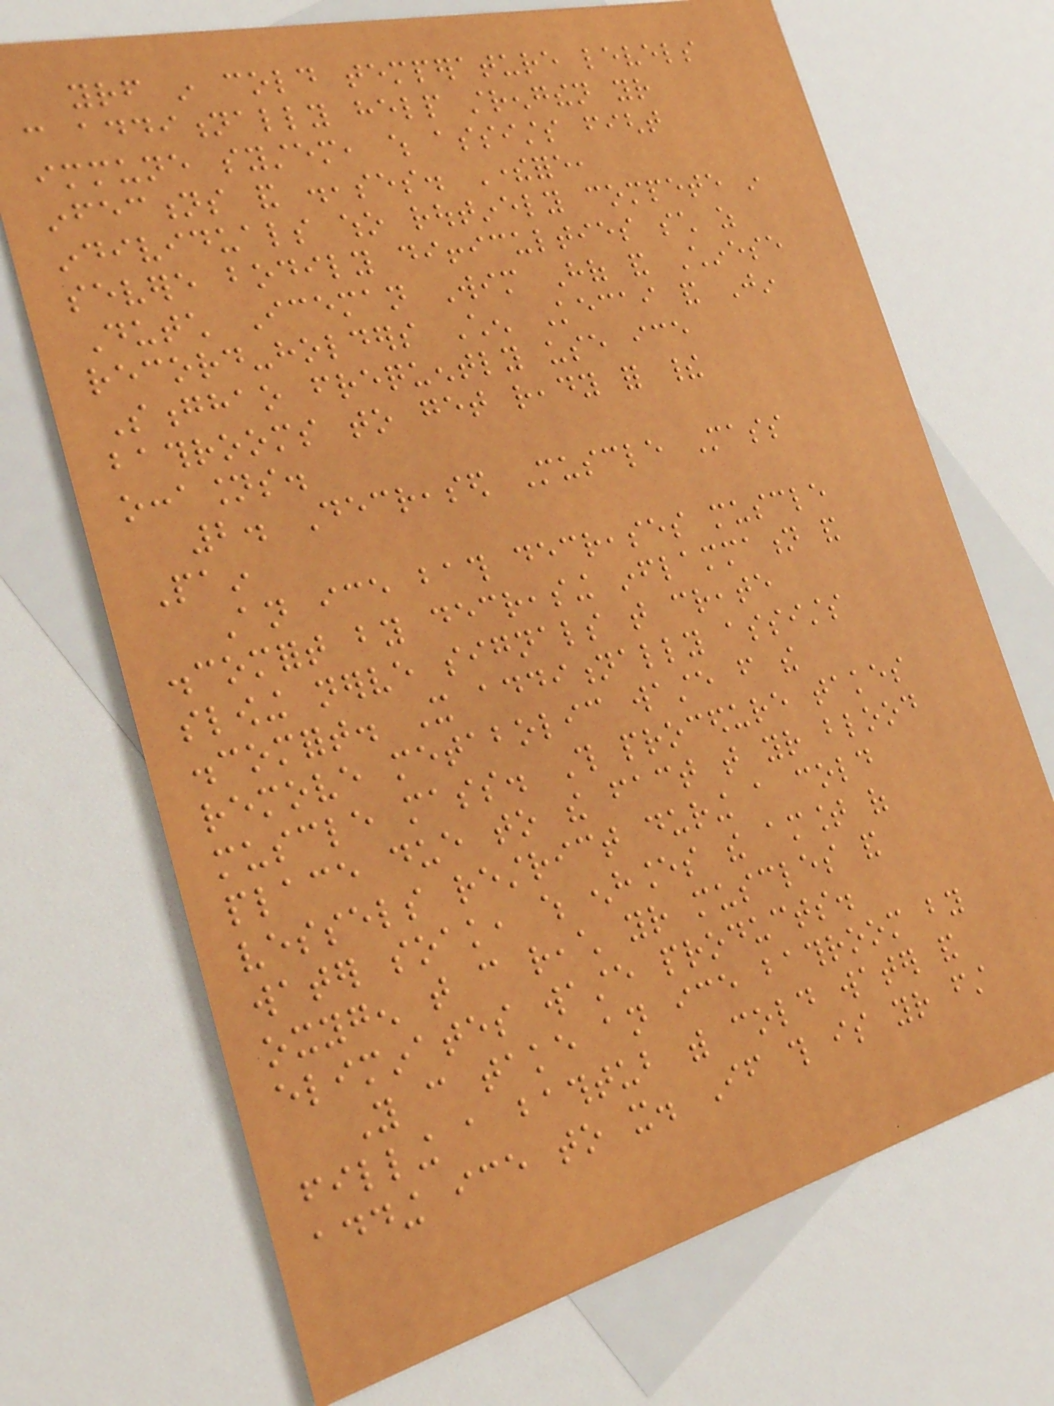yourself in cold temperature levels
can additionally help strengthen your
immune system, which assists fight
infections and diseases. Therefore,
individuals who routinely compete in
severe bodily difficulties such as
Dutch Iceman Wim Hof and Chinese
record-holders Chen Kecai and Jin
Songhao frequently use ice
bathrooms to get ready for their
occasions.
2. Decreased Muscle Mass
Pain
An ice bath decreases muscle
discomfort by decreasing inflammation and
slowing nerve signals that create
discomfort. It additionally assists
remove metabolic waste from the
muscle mass. This procedure takes
place due to the fact that your blood
vessels restrict during a cold
water soak, which enhances the amount of
oxygen that can reach your muscles and
eliminates waste products.
You can take an ice bathroom by
filling a bathtub with cold water and
adding ice to it. If this is your first
